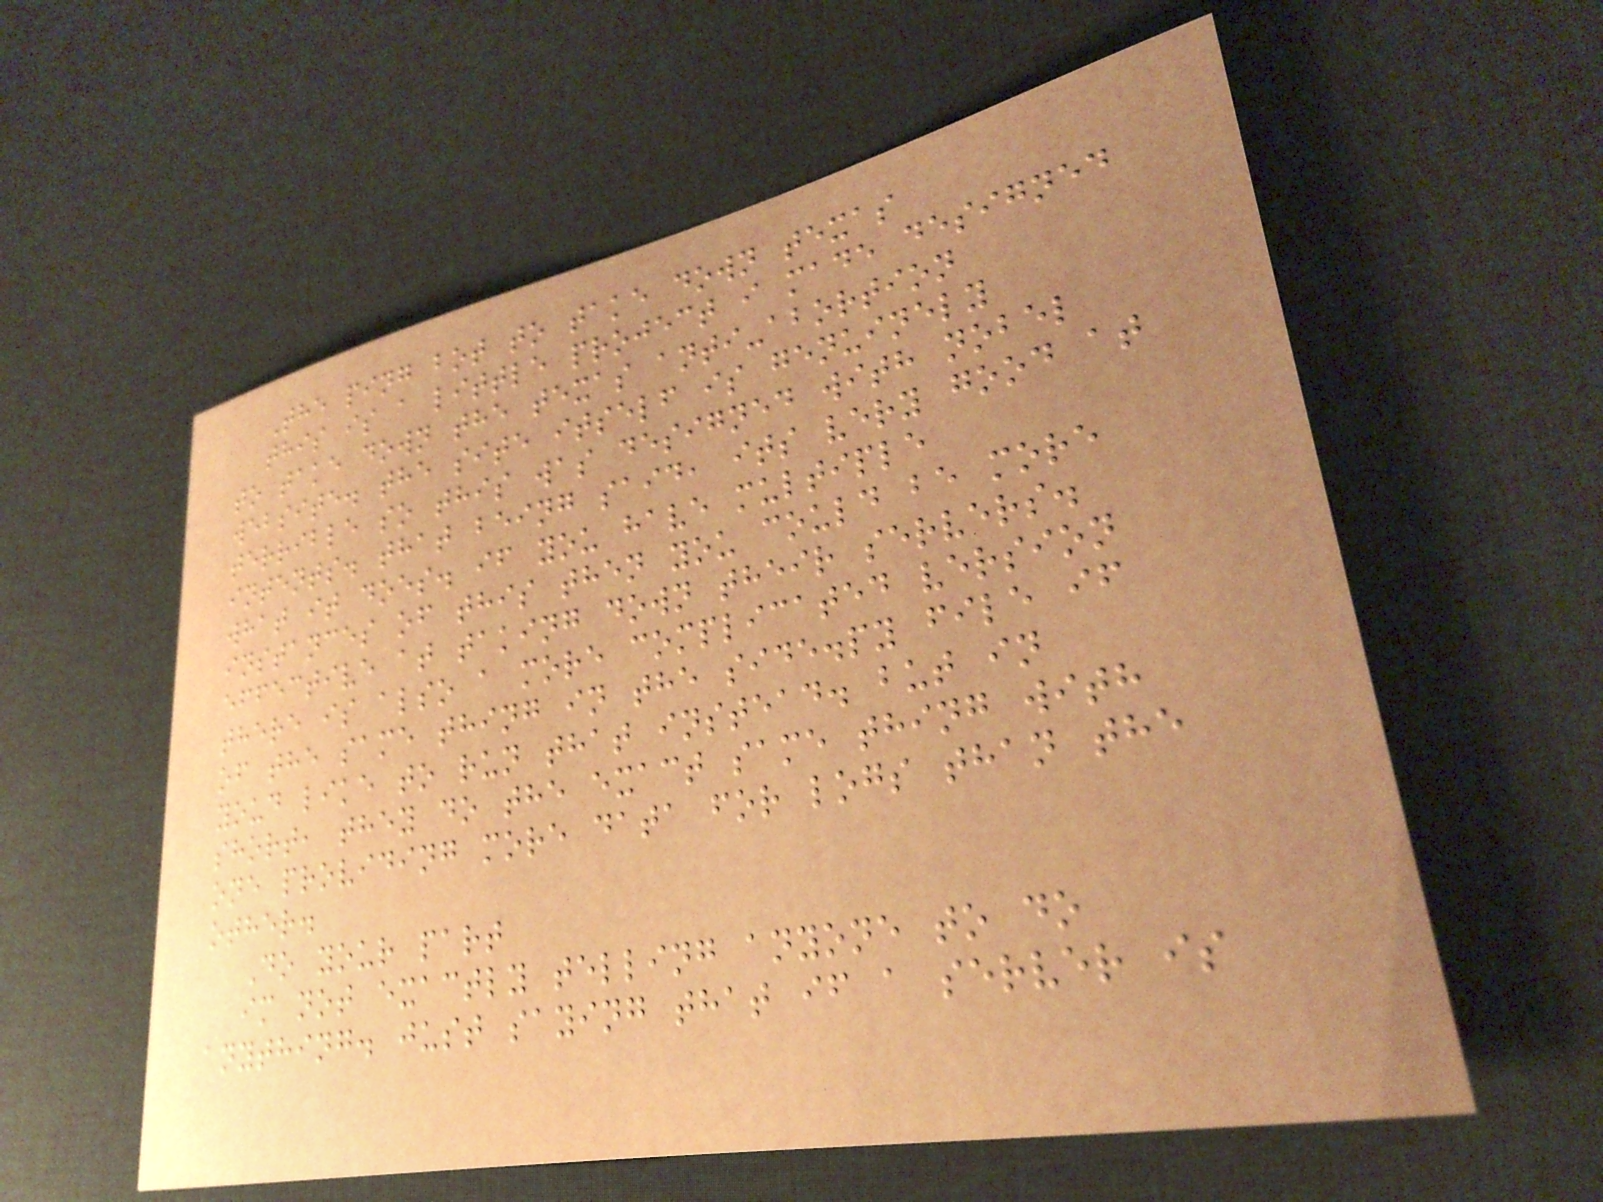The ping bot to take down texas
this is a little project i made designed
to take down the texas anti-abortion
website. the site itself is genuinely
terrible so this was designed with nobel
intents. that being said, its very good at
what it does. if you have multiple
instances of this then you could be more
effective at taking down their servers.
there is also a more complicated version
of the same thing in the side.py file if
youd like to run that instead. but in
short, they do the exact same thing with
one providing more data for logs than the
other.
Do your part
im not exactly telling anyone to do
anything. just saying that if a server is
